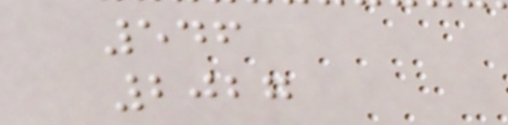546
2027
